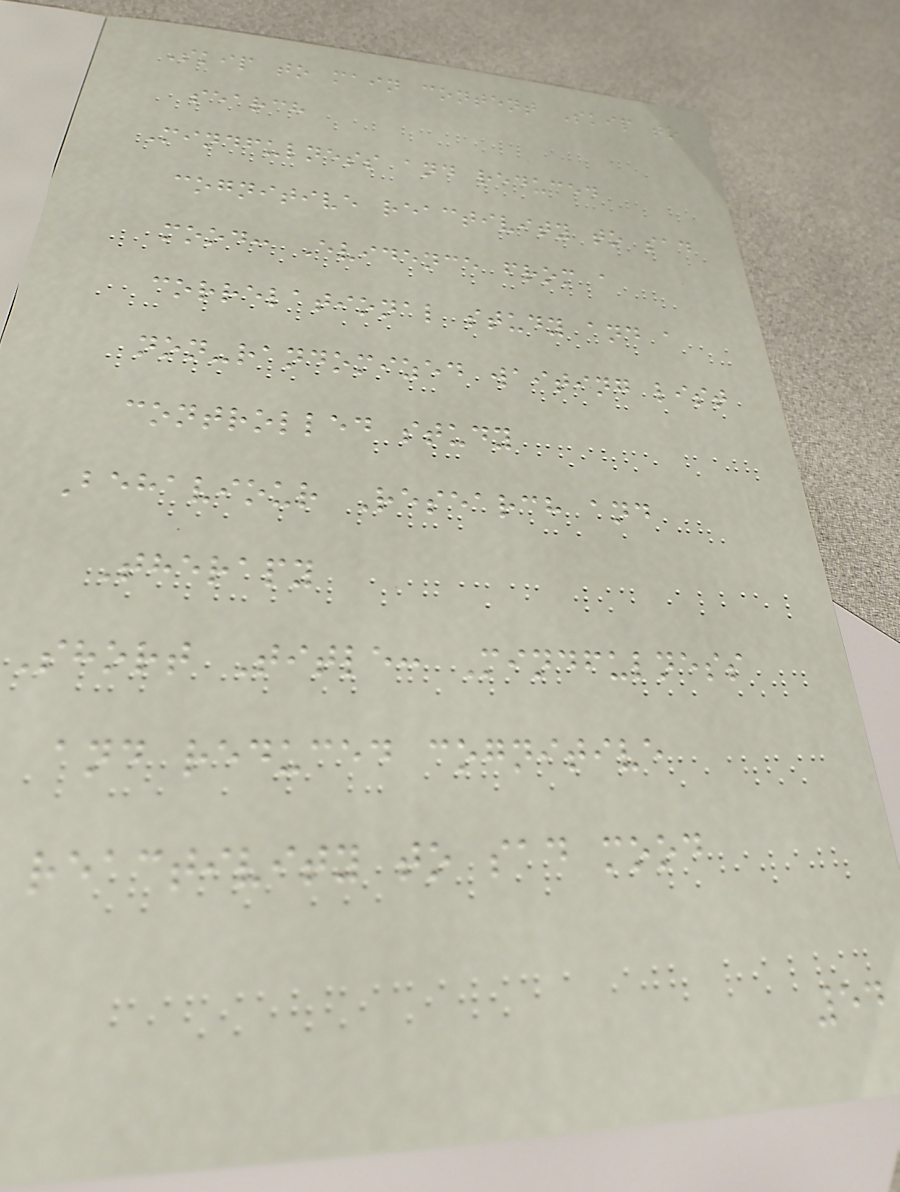Skip to main content Skip to
search
Mindfulness and reduced
cognitive reactivity to sad
mood: Evidence from a
correlational study and a
non-randomized waiting list
controlled study
Behaviour Research and
Therapy
Short Title: Mindfulness
and reduced cognitive
reactivity to sad mood
54
